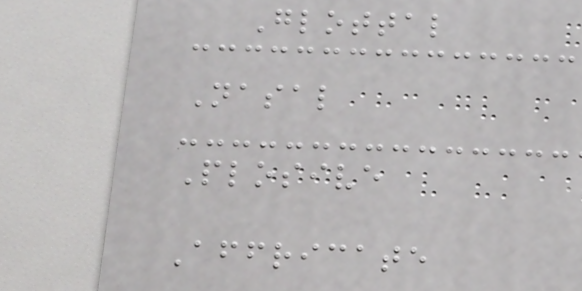Glottal
Nasal
Plosive
Affricate
